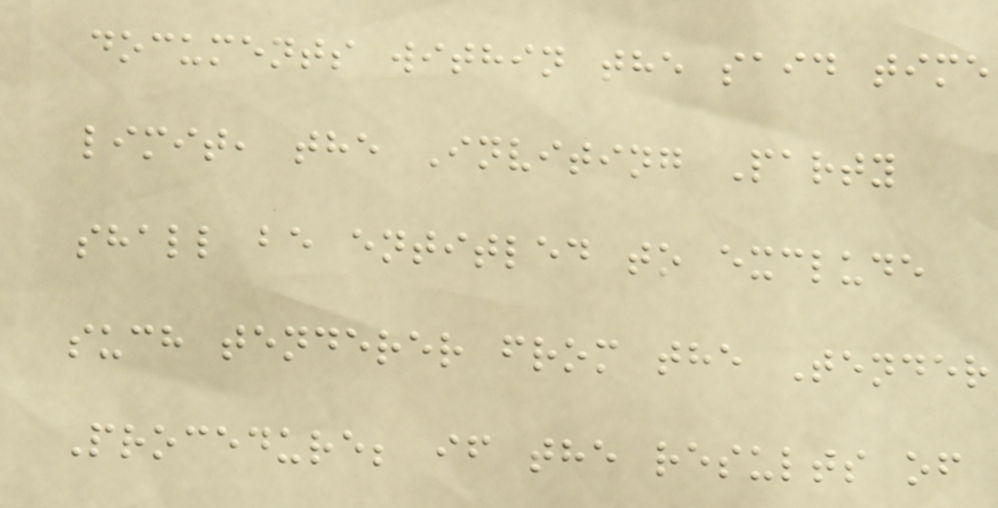documents within the said time
limit, the Inviting Party
shall be entitled to exclude
such tenderer from the Tender
Procedure; if the results of
